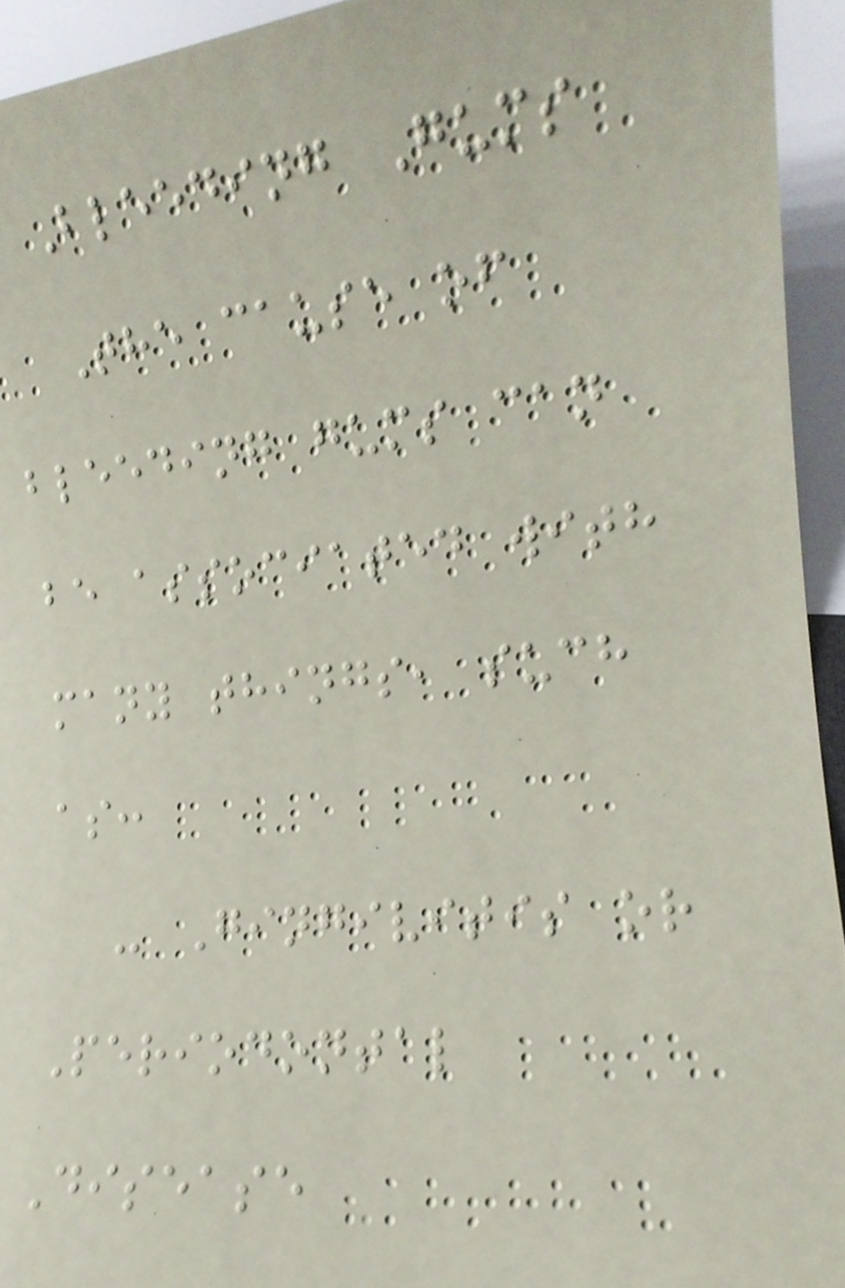Bleeding Gums
The cause of
bleeding gums can
be associated with
many things, such
as:
- Gingivitis or
Periodontal
Disease
